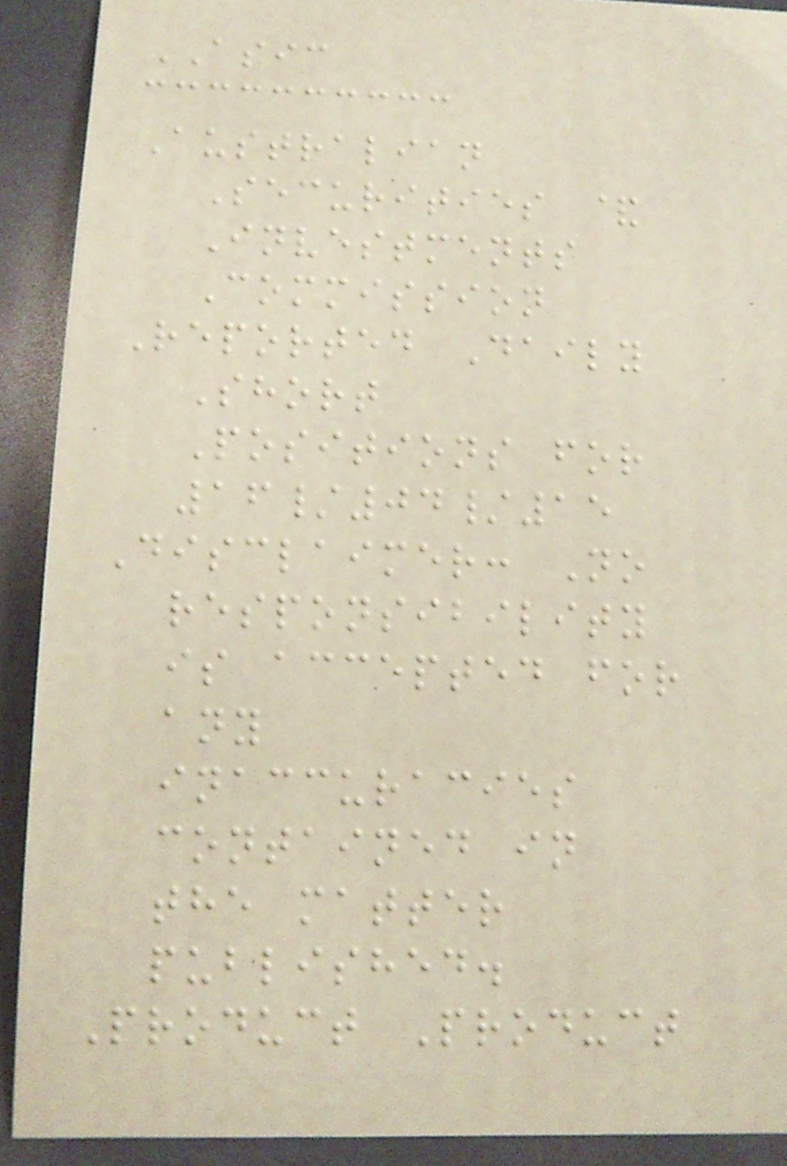ASIC
Australian
Securities &
Investments
Commission
Reported Daily
Short
Positions for
16/04/15
Disclaimer: No
responsibility
is accepted for
any
inaccuracies
contained in
the matter
published.
Product Product
